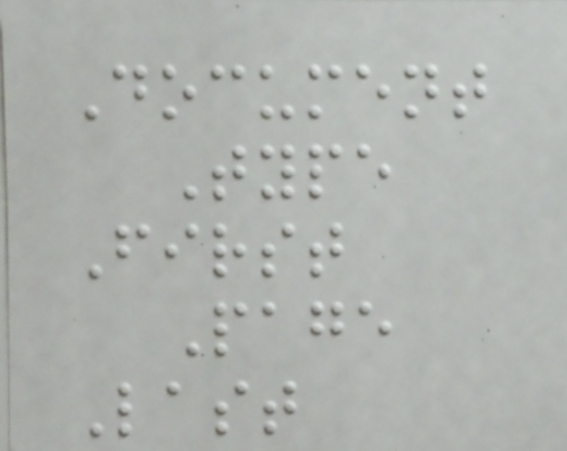Document
Type
First
Page
Last
